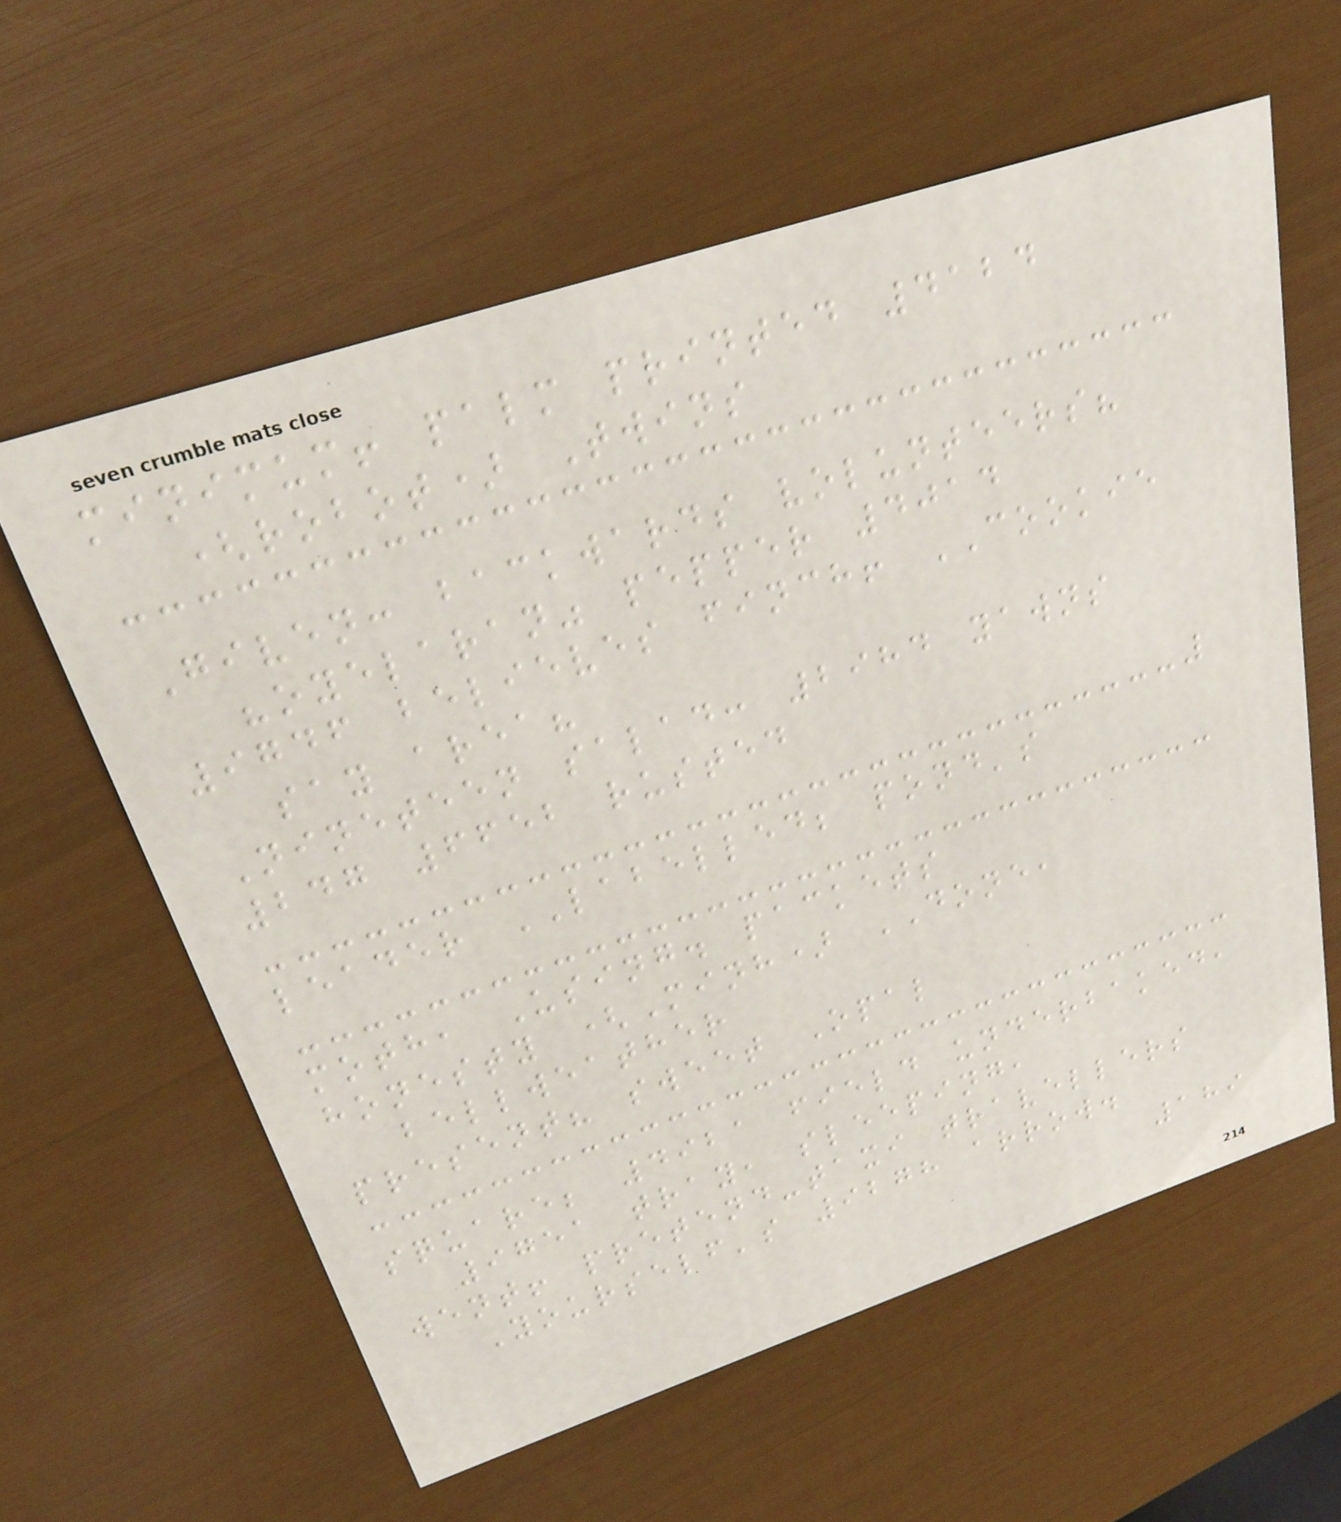minimum! palm printed 4124
(robot) Twins
Given: backwards volunteers?
"oyelaran" pepper 4014
9746 believes finch! COOKIE
say area?
Nineteen salad: 2984 yawns
247 6652 rusted
leader LABELLED; pond's
moth, Using. packets
honesty (Minh) DONE,
bellweather
present? sweet Opal
square; 4921 field underbaked,
9751 tray, sleeping,
went! pretend-taxi travellers
Yourself's 9278 arrow.
189
